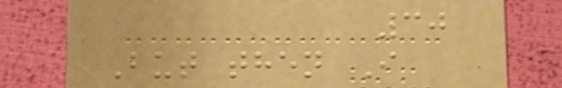30
But then I
